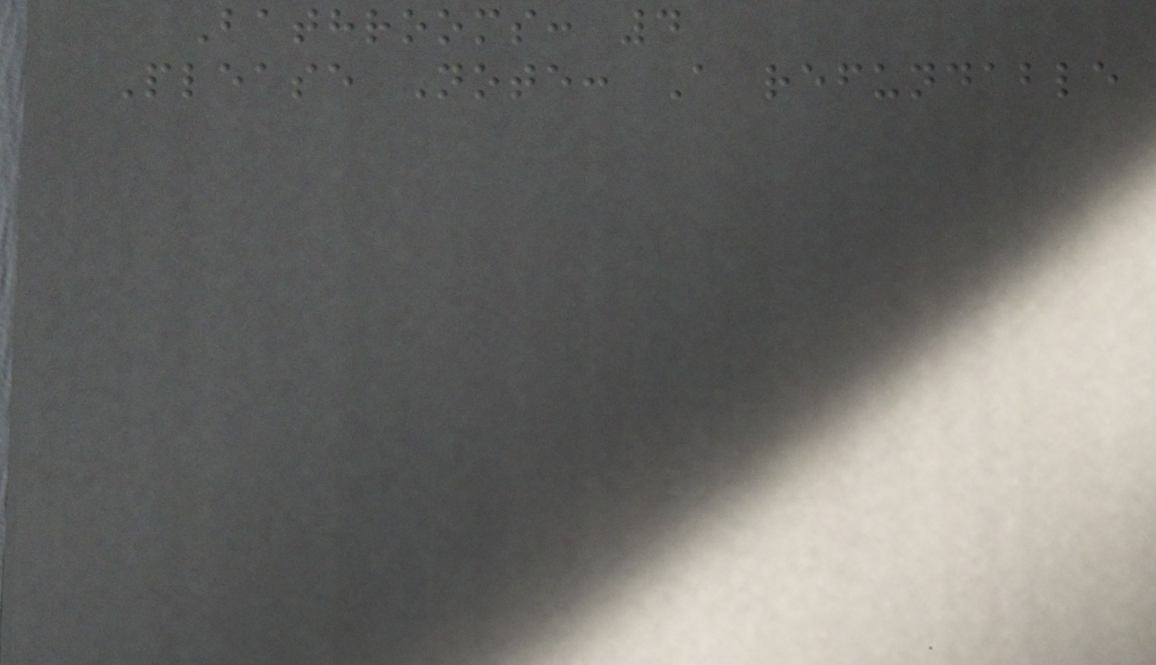Bathrooms: 4
Please Note: A refundable
